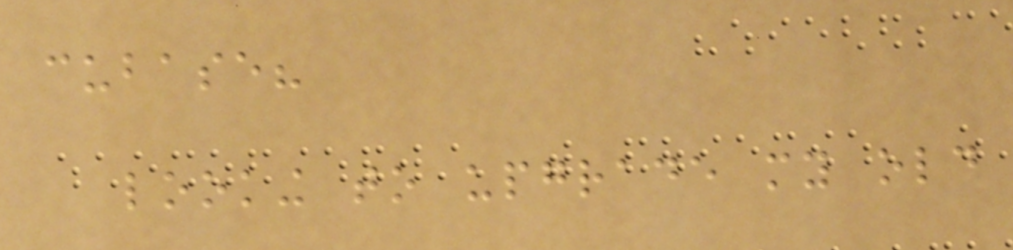cubase?
looking to upgrade my old
